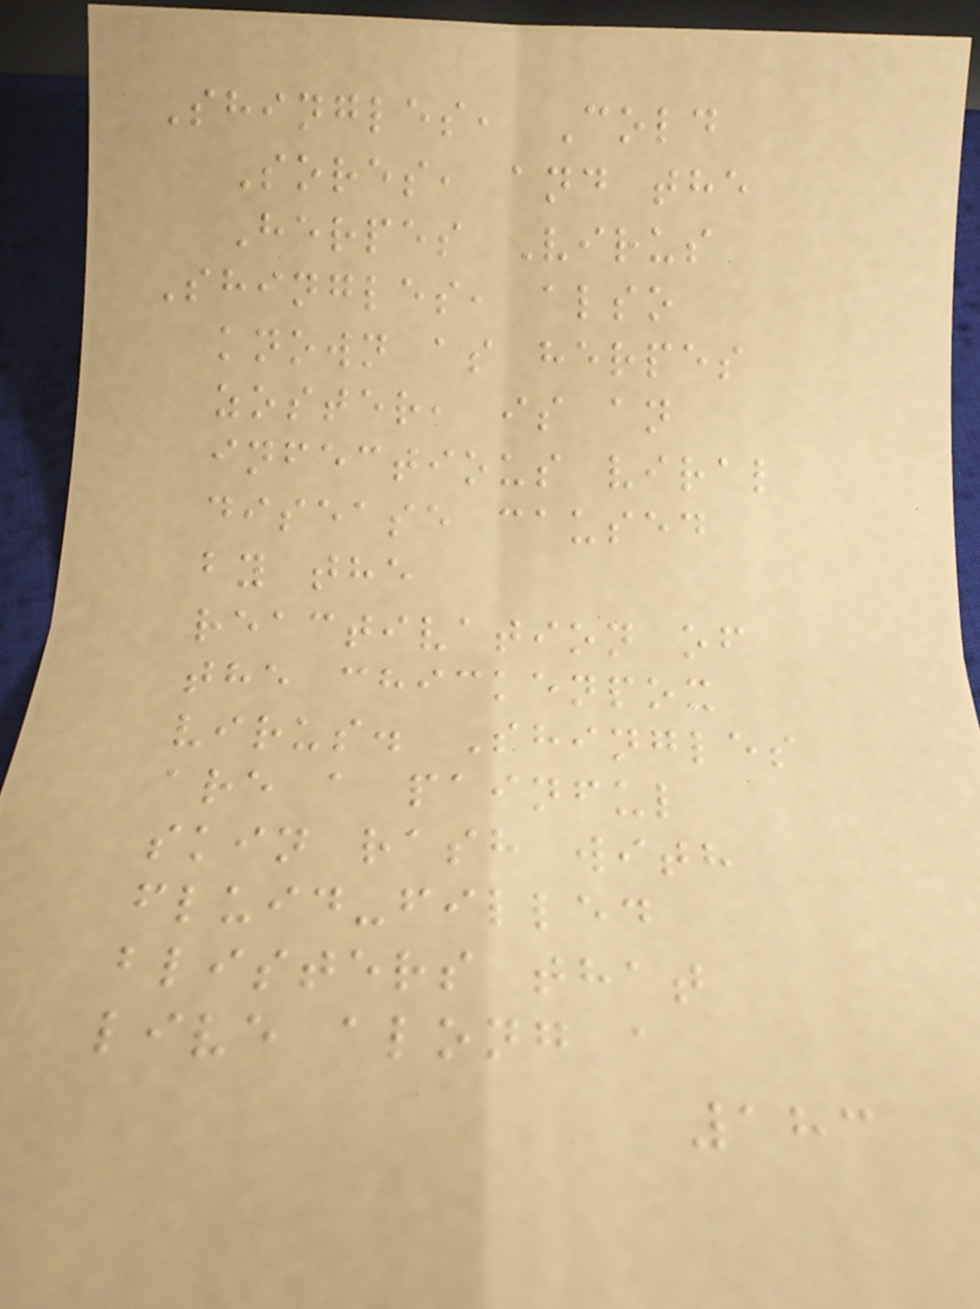Shingles, Cold
Sores, and the
Herpes Virus
Shingles, also
known as herpes
zoster, is an
infectious viral
disease caused
by the
reactivation of
the chickenpox
virus. Shingles
are a painful
skin rash with
fluid-filled
blisters that
live along a
183
